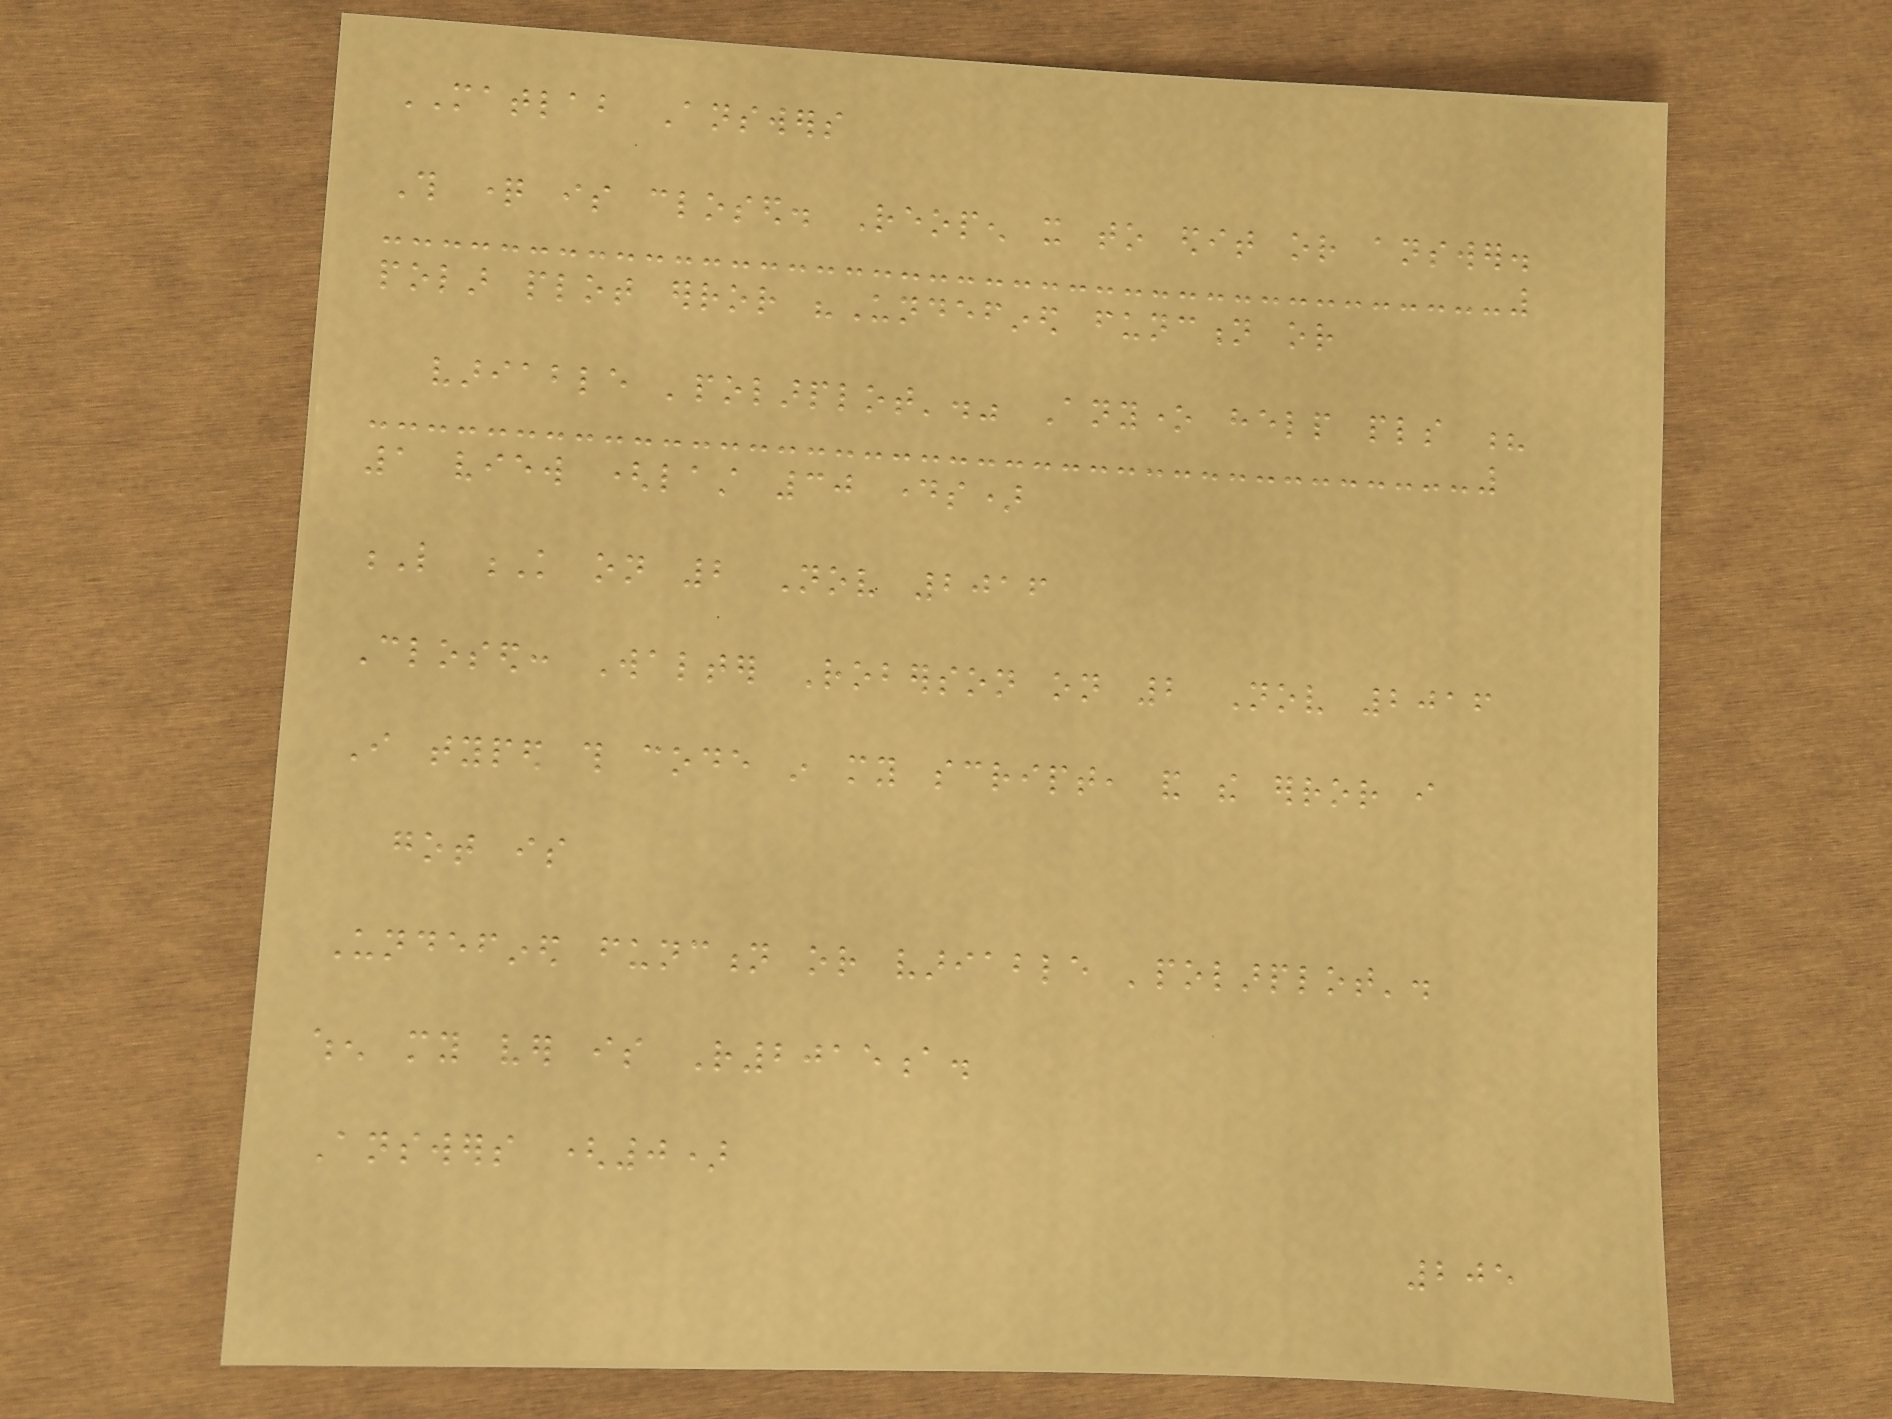MATLAB Answers
This question is closed. Reopen it to edit or answer.
polar plot error "Undefined function or
variable 'polarplot'." Anyone help pls ?
1 view (last 30 days)
L K on 2 Nov 2016
Closed: Walter Roberson on 2 Nov 2016
I typed this code in my script, and the error i
got is
Undefined function or variable 'polarplot'.
when my ver is R2015a.
Answers (0)
205
